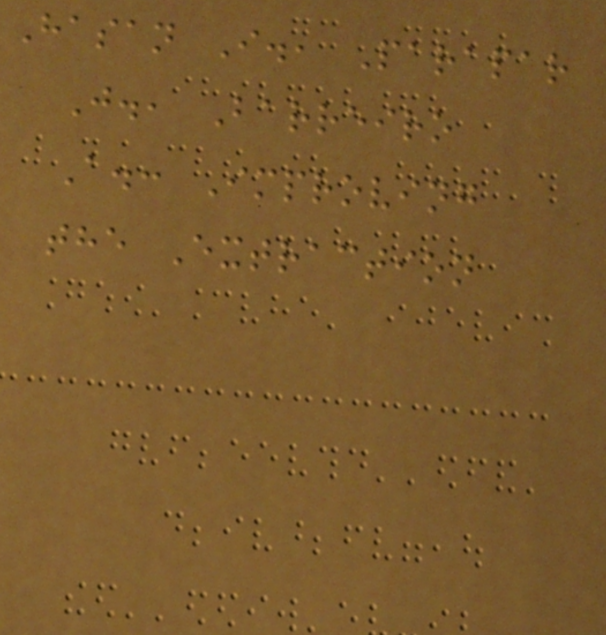Hasan I., Parapar
J., Barreiro
A.: Improving
the Extraction
